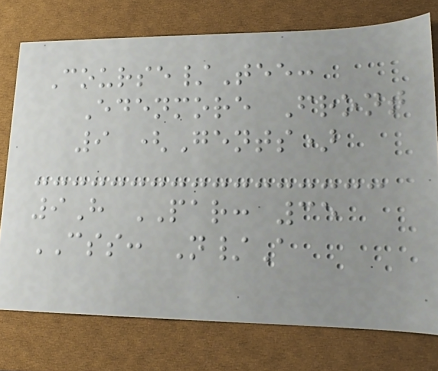Course/Tee:
Edenmore Front
9 (Gents)
9H PAR: 35
CSS: N/A
